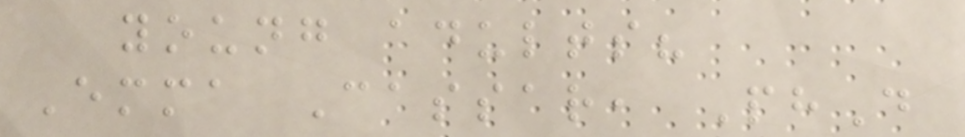young adults?
Emma Cassar, PhD
